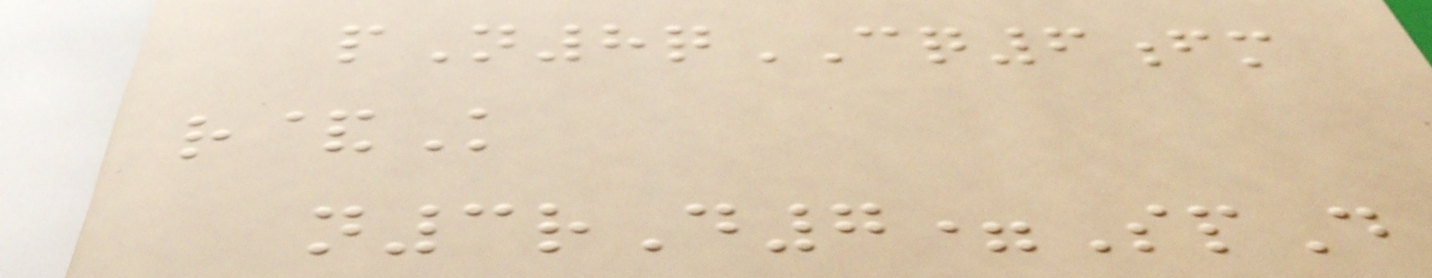pN8qCQ6fm
r&K
n3rD7=SpD
